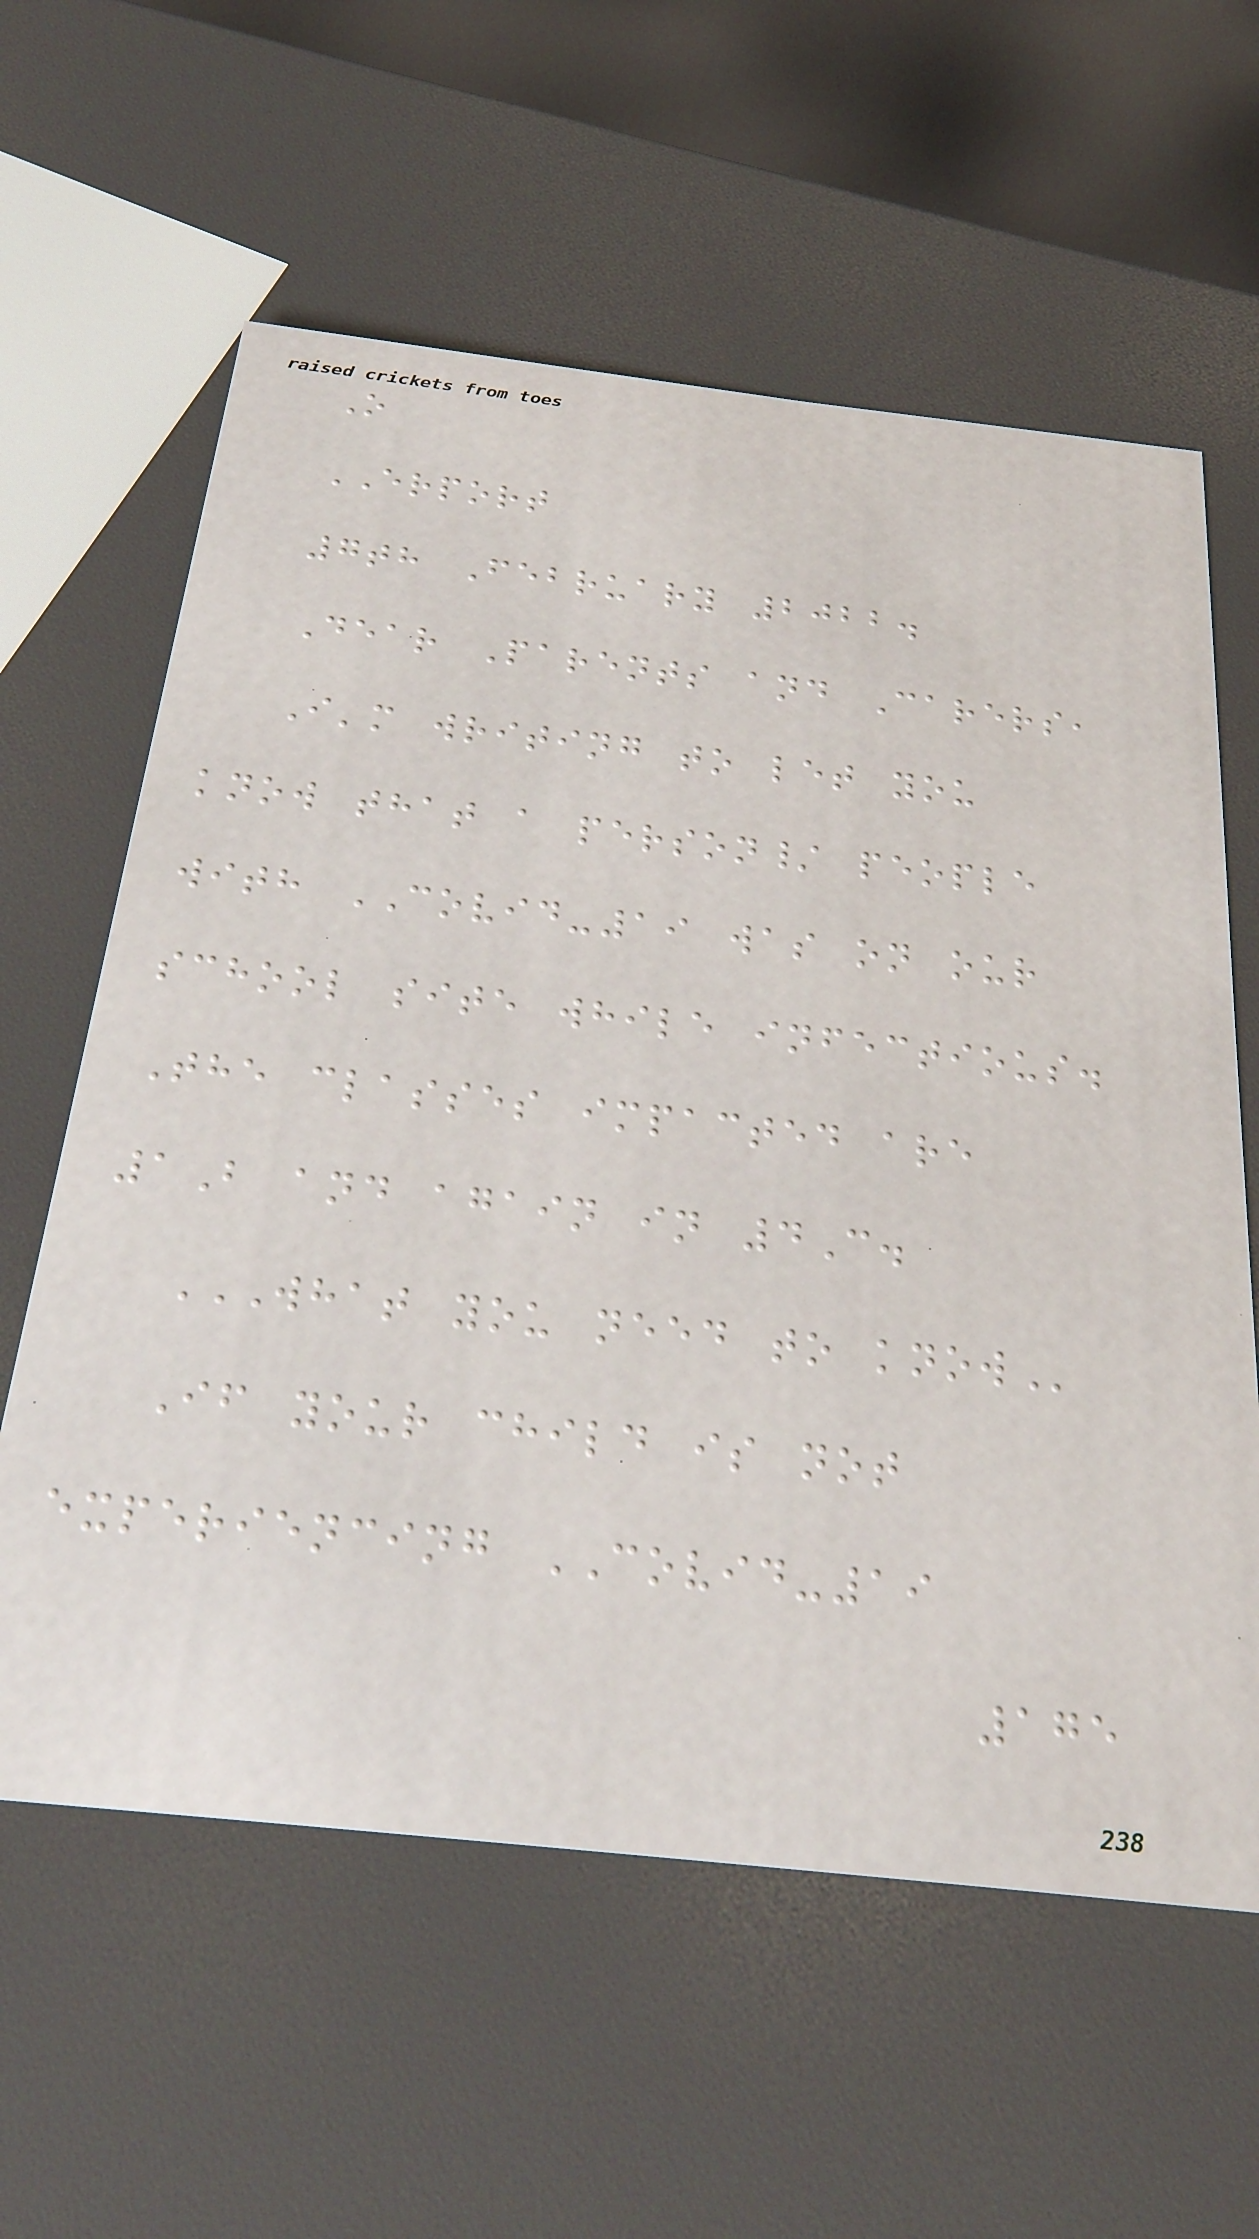O
ERPORT
7th February 2022.
Dear Parents and Carers,
I'm writing to let you
know that a person/ people
with COVID-19 was on our
school site while infectious.
The classes impacted are
1B and again in 4C.
WHAT YOU NEED TO KNOW
If your child is not
experiencing COVID-19
175
